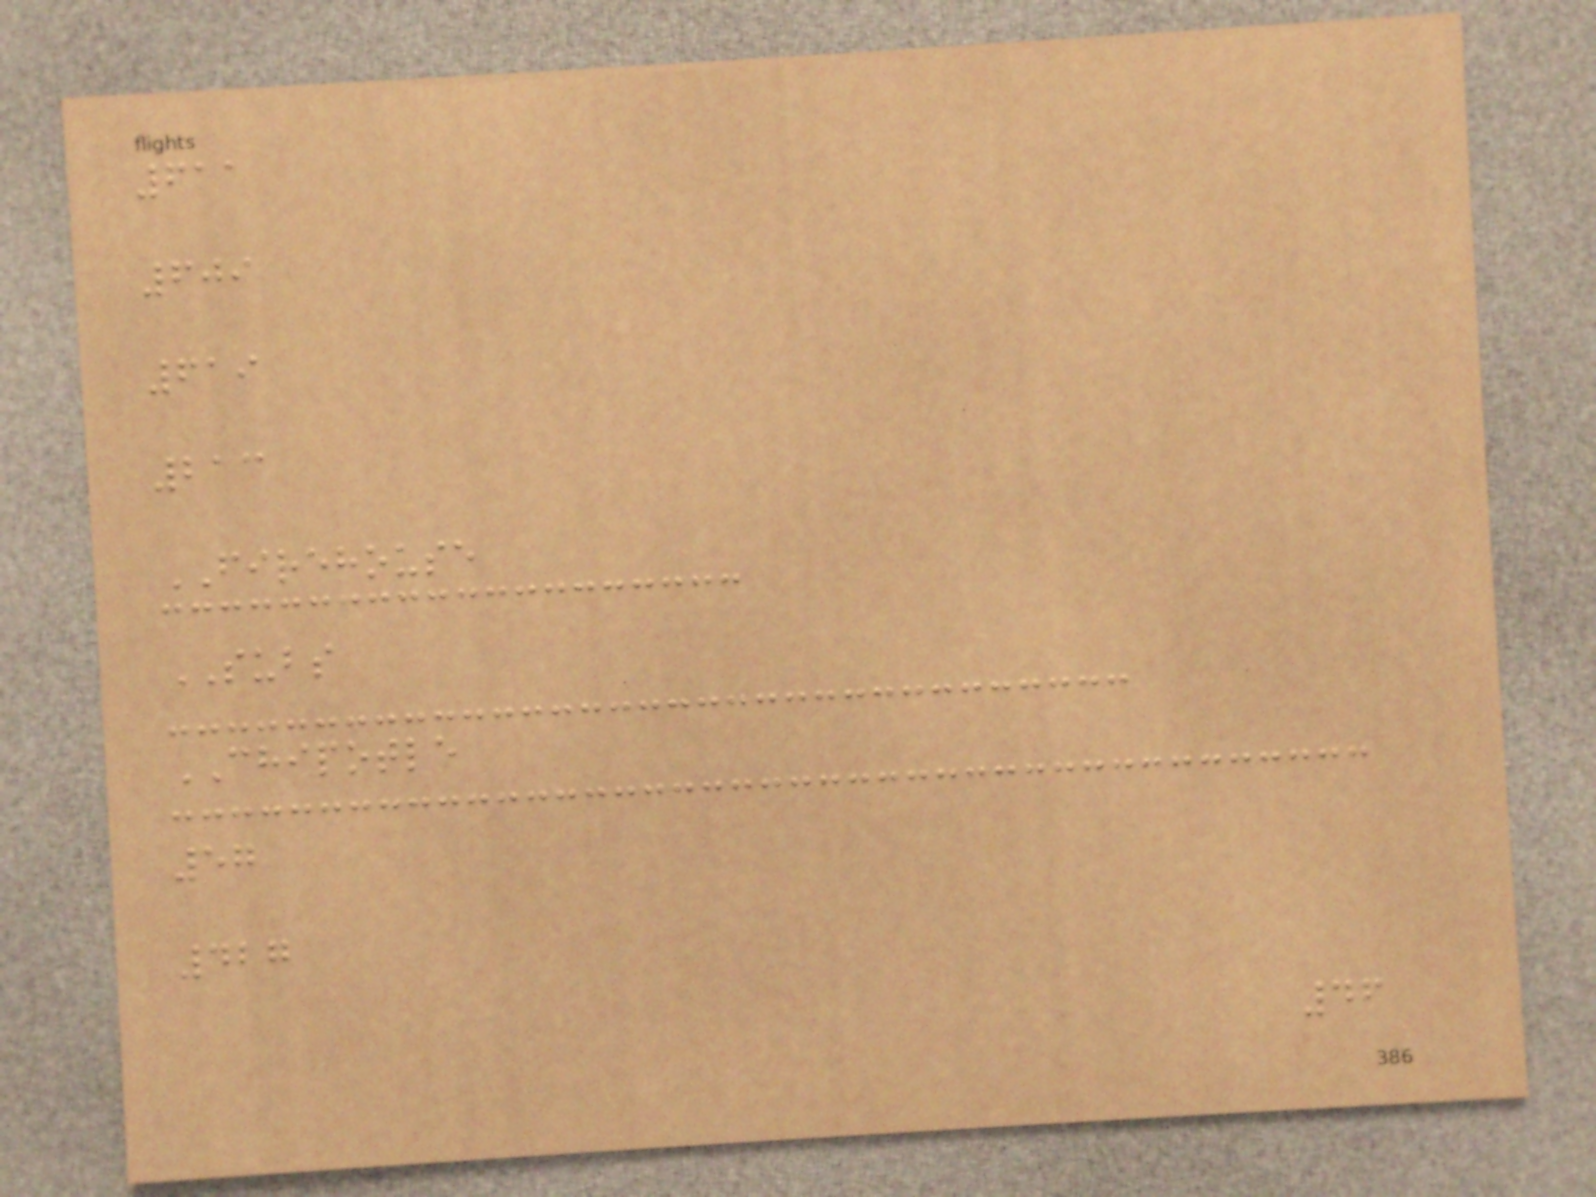611
609
619
213
FIREHOUSE
SUBS
CHIPOTLE
57
427
46
